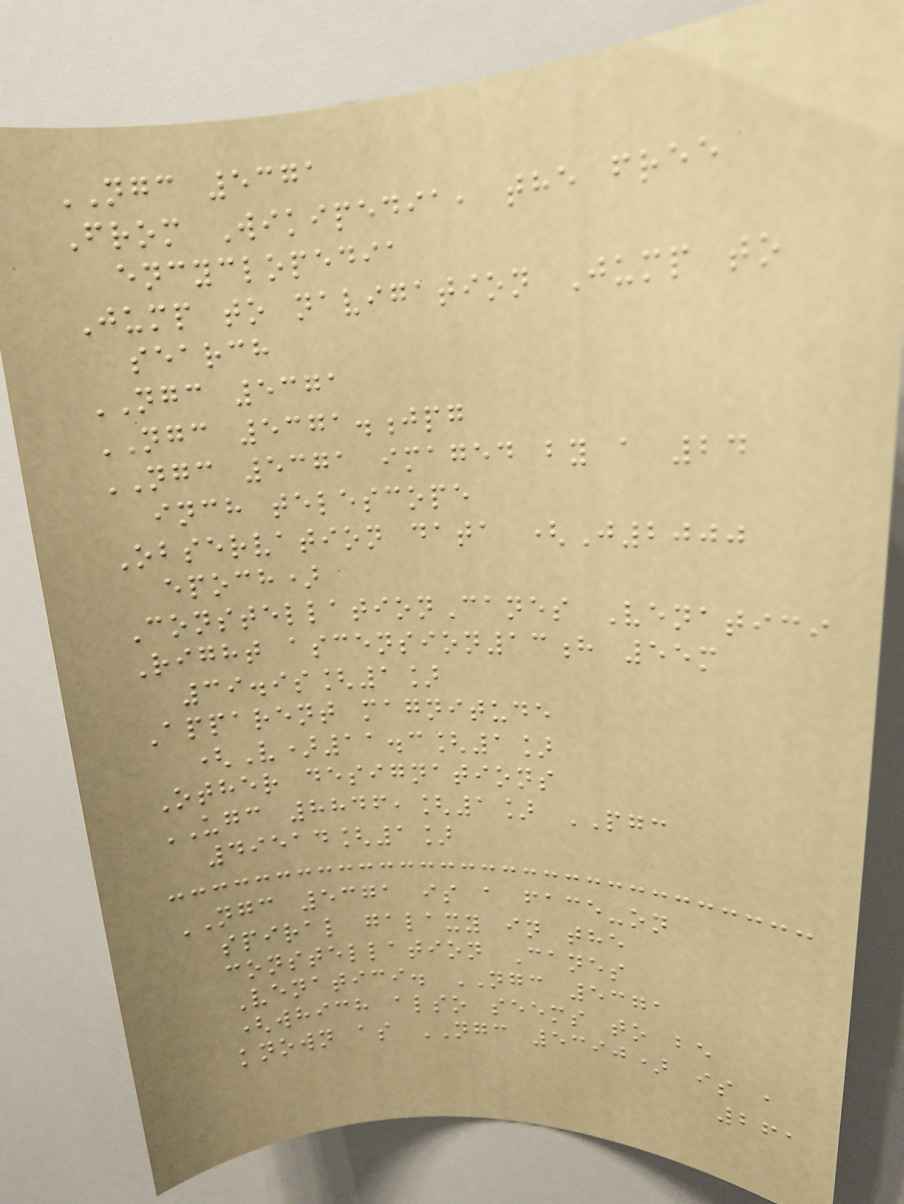NGC 5371
From Wikipedia, the free
encyclopedia
Jump to navigation Jump to
search
NGC 5371
NGC 5371.jpg
NGC 5371 imaged by a 24
inch telescope
Observation data (J2000
epoch)
ConstellationCanes Venatici
Right ascension13h 55m
39.9s[1]
Apparent magnitude
(V)11.3[1]
Other designations
UGC 8846,[1] PGC
49514[1]
NGC 5371 is a face-on
spiral galaxy in the
constellation Canes
Venatici. NGC 5371
(which also seems to be
known as NGC 5390) is a
261
